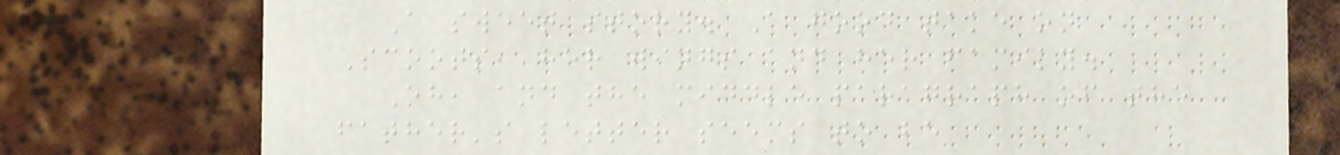A sweet story. A good take on
Scoots, her wings and her family.
Oh, and the middle paragraph of the
father's letter seems to be
